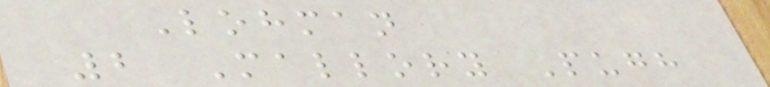Lohman
2 Mallory Pugh
